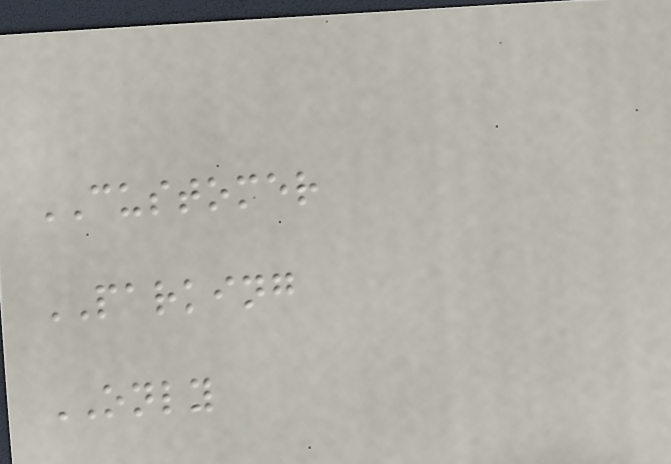CUSTOMER
PARKING
ONLY
